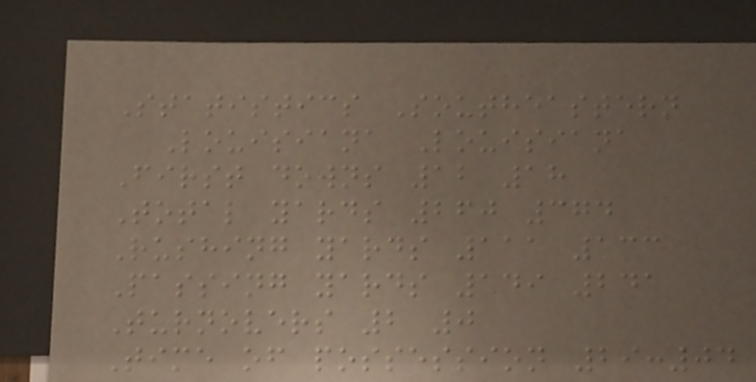Statistics Southeastern
Louisiana Louisiana
First downs 12 18
Total yards 260 374
Rushing yards 111 133
Passing yards 149 241
Turnovers 2 0
Time of possession 29:04
